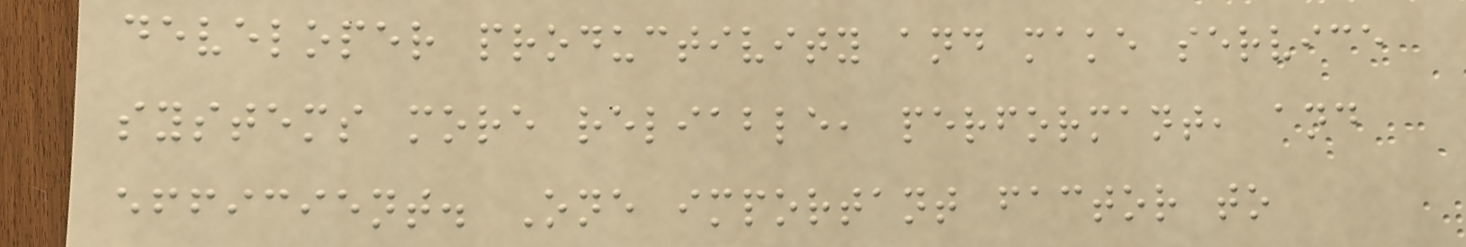developer productivity and make service
systems more reliable, performant, and
efficient. One important factor to
